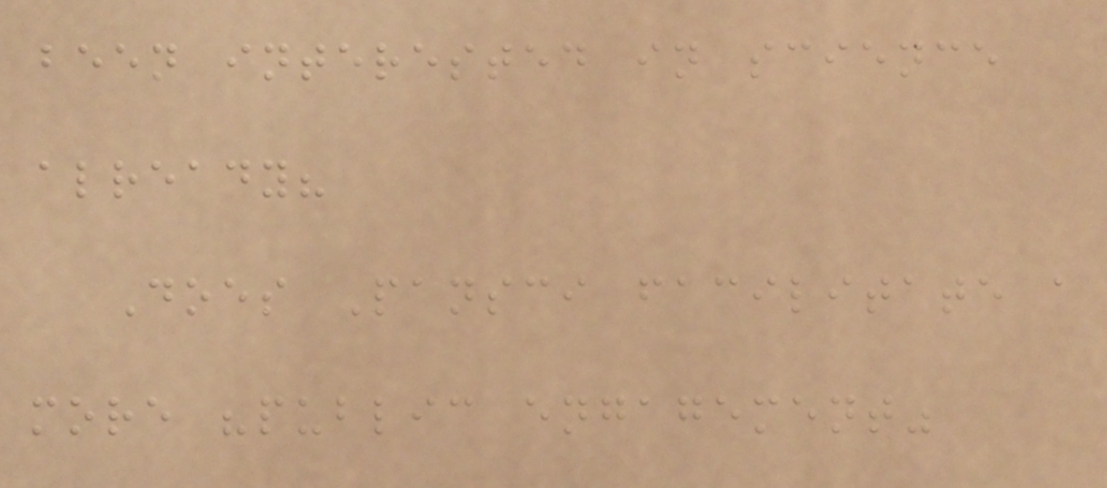been interested in science
already?
Does Pansci facilitate a
more "public engagement"
